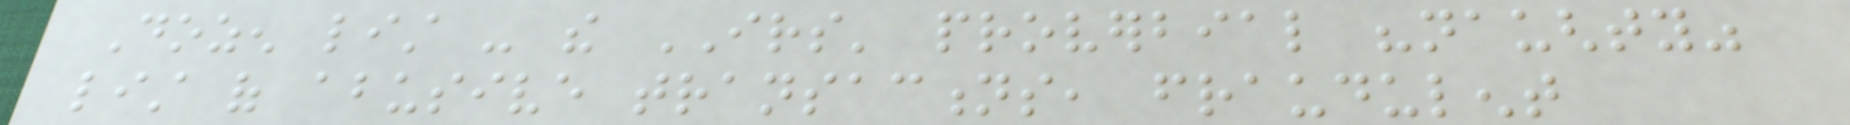Dozen list - the IRS' proverbial "naughty"
list of abusive transactions, fraudulent
